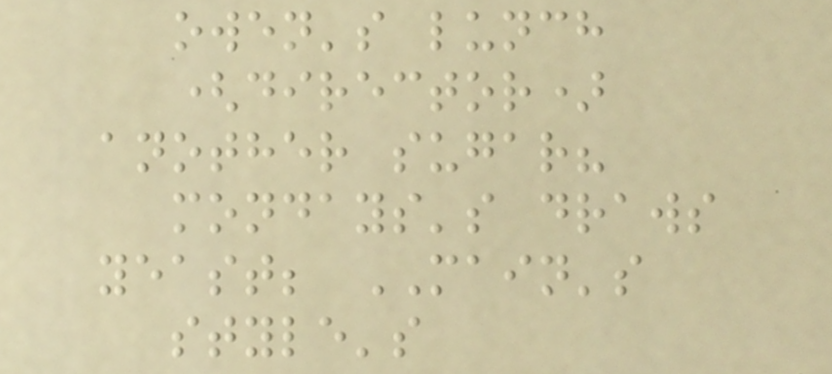owen's lunch
(director)
another sugar?
mondays's draws
yeast; MAIN's
style's
